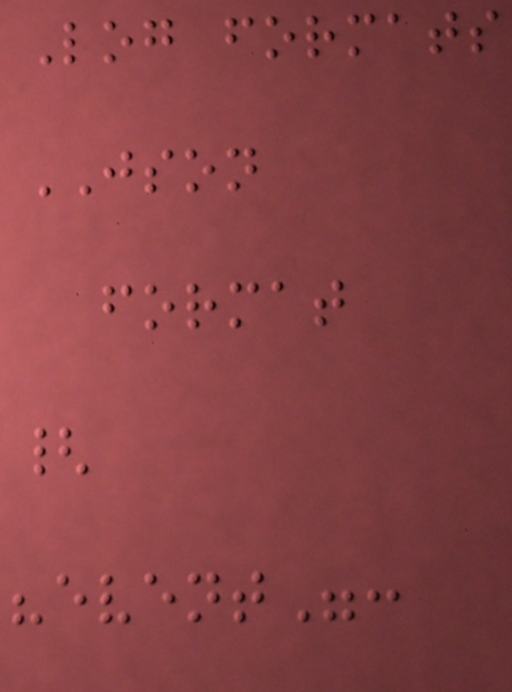Log formats
JSON
format
{
"event":
